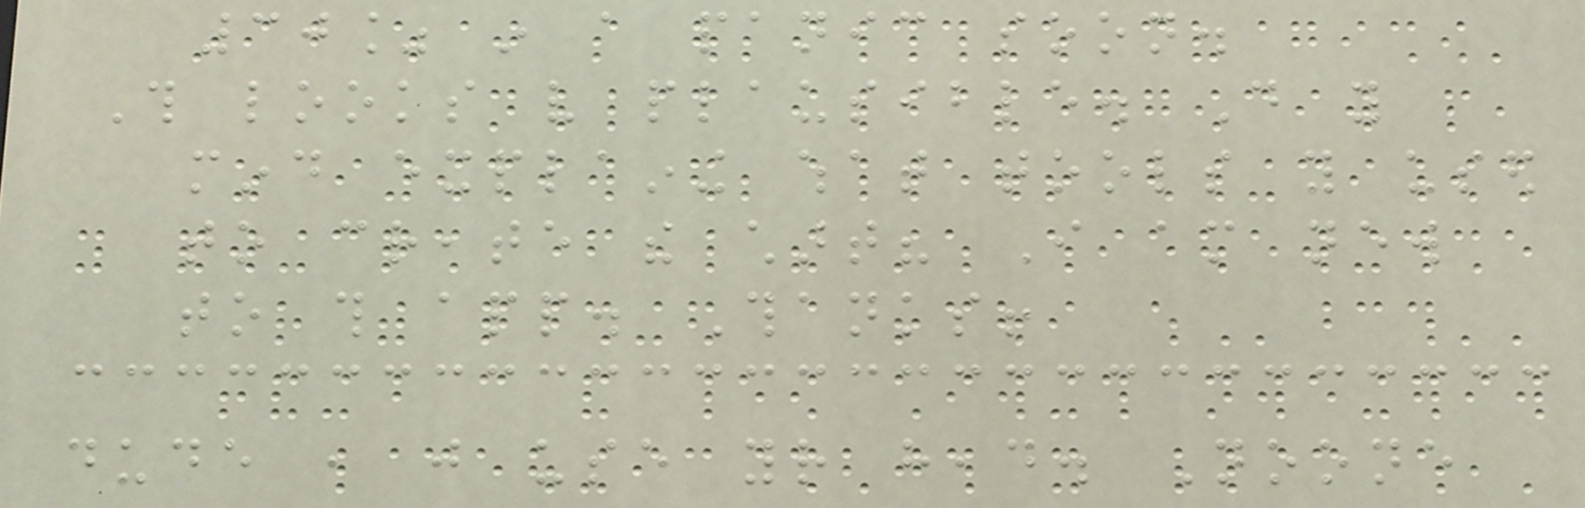30% in a panic soon.
This looks very plausible. Do you
mind explaining what tools you used
to create the chart? I am new
to this app. Thanks!
dude , just use your head. Noone
